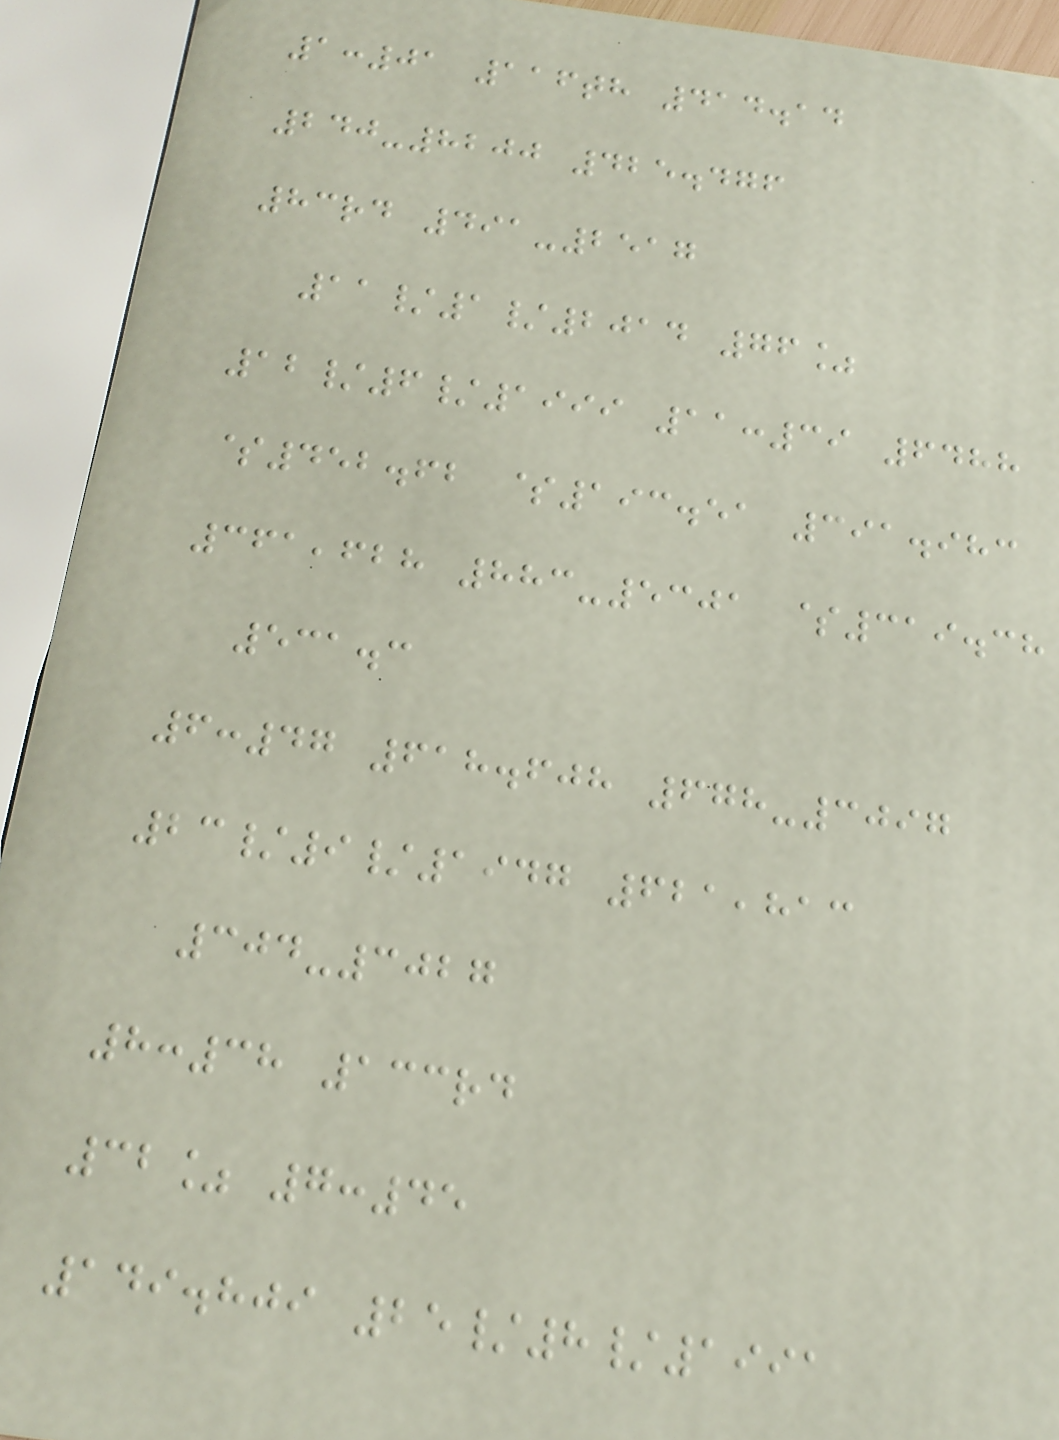1:01 116th 414.14
240-8200 425.476
83rd 491-2517
11/1/2014 76%
12/6/1999 11:39 6488
$452.62 $193.51 391.983
361,628 883-5301 $319.38
531.3
6:47 618.608 678-3097
23/9/1947 621,813
304-3027
8:38 133rd
32% 7:45
149.809 25/8/1991
